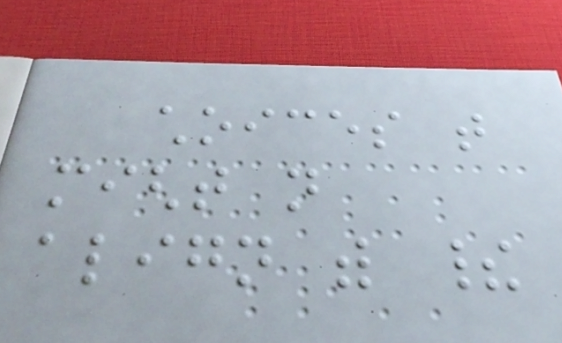choices that
might not
align with their
